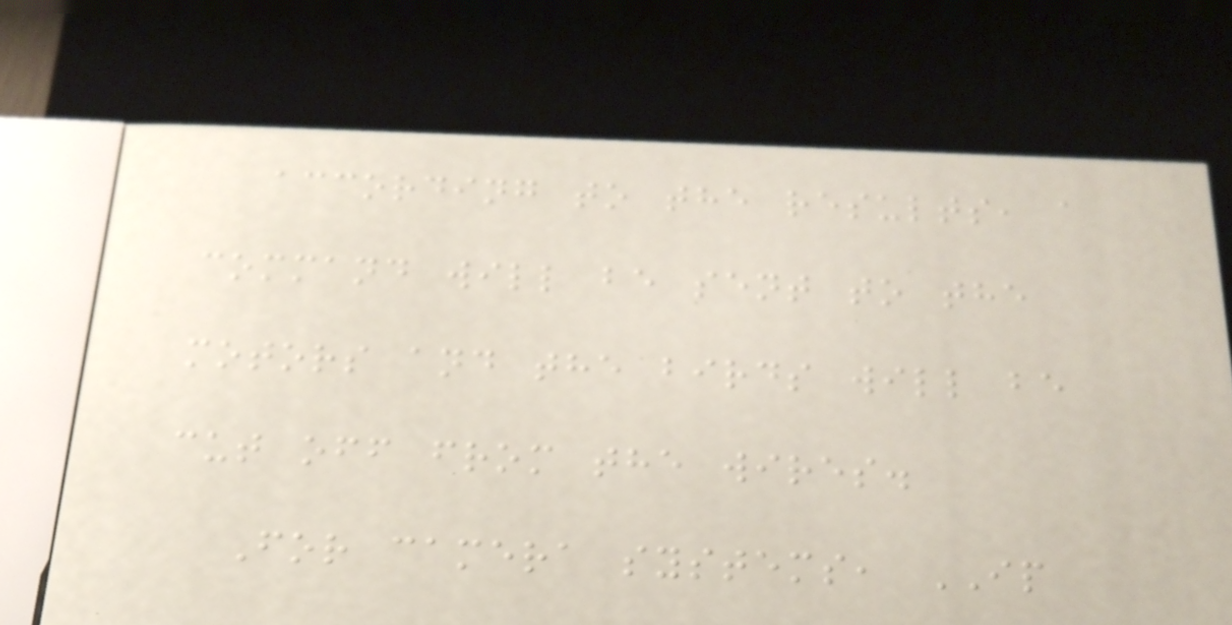according to the results, a
command will be sent to the
motors and the birds will be
cut off from the wires.
For camera systems, IP
